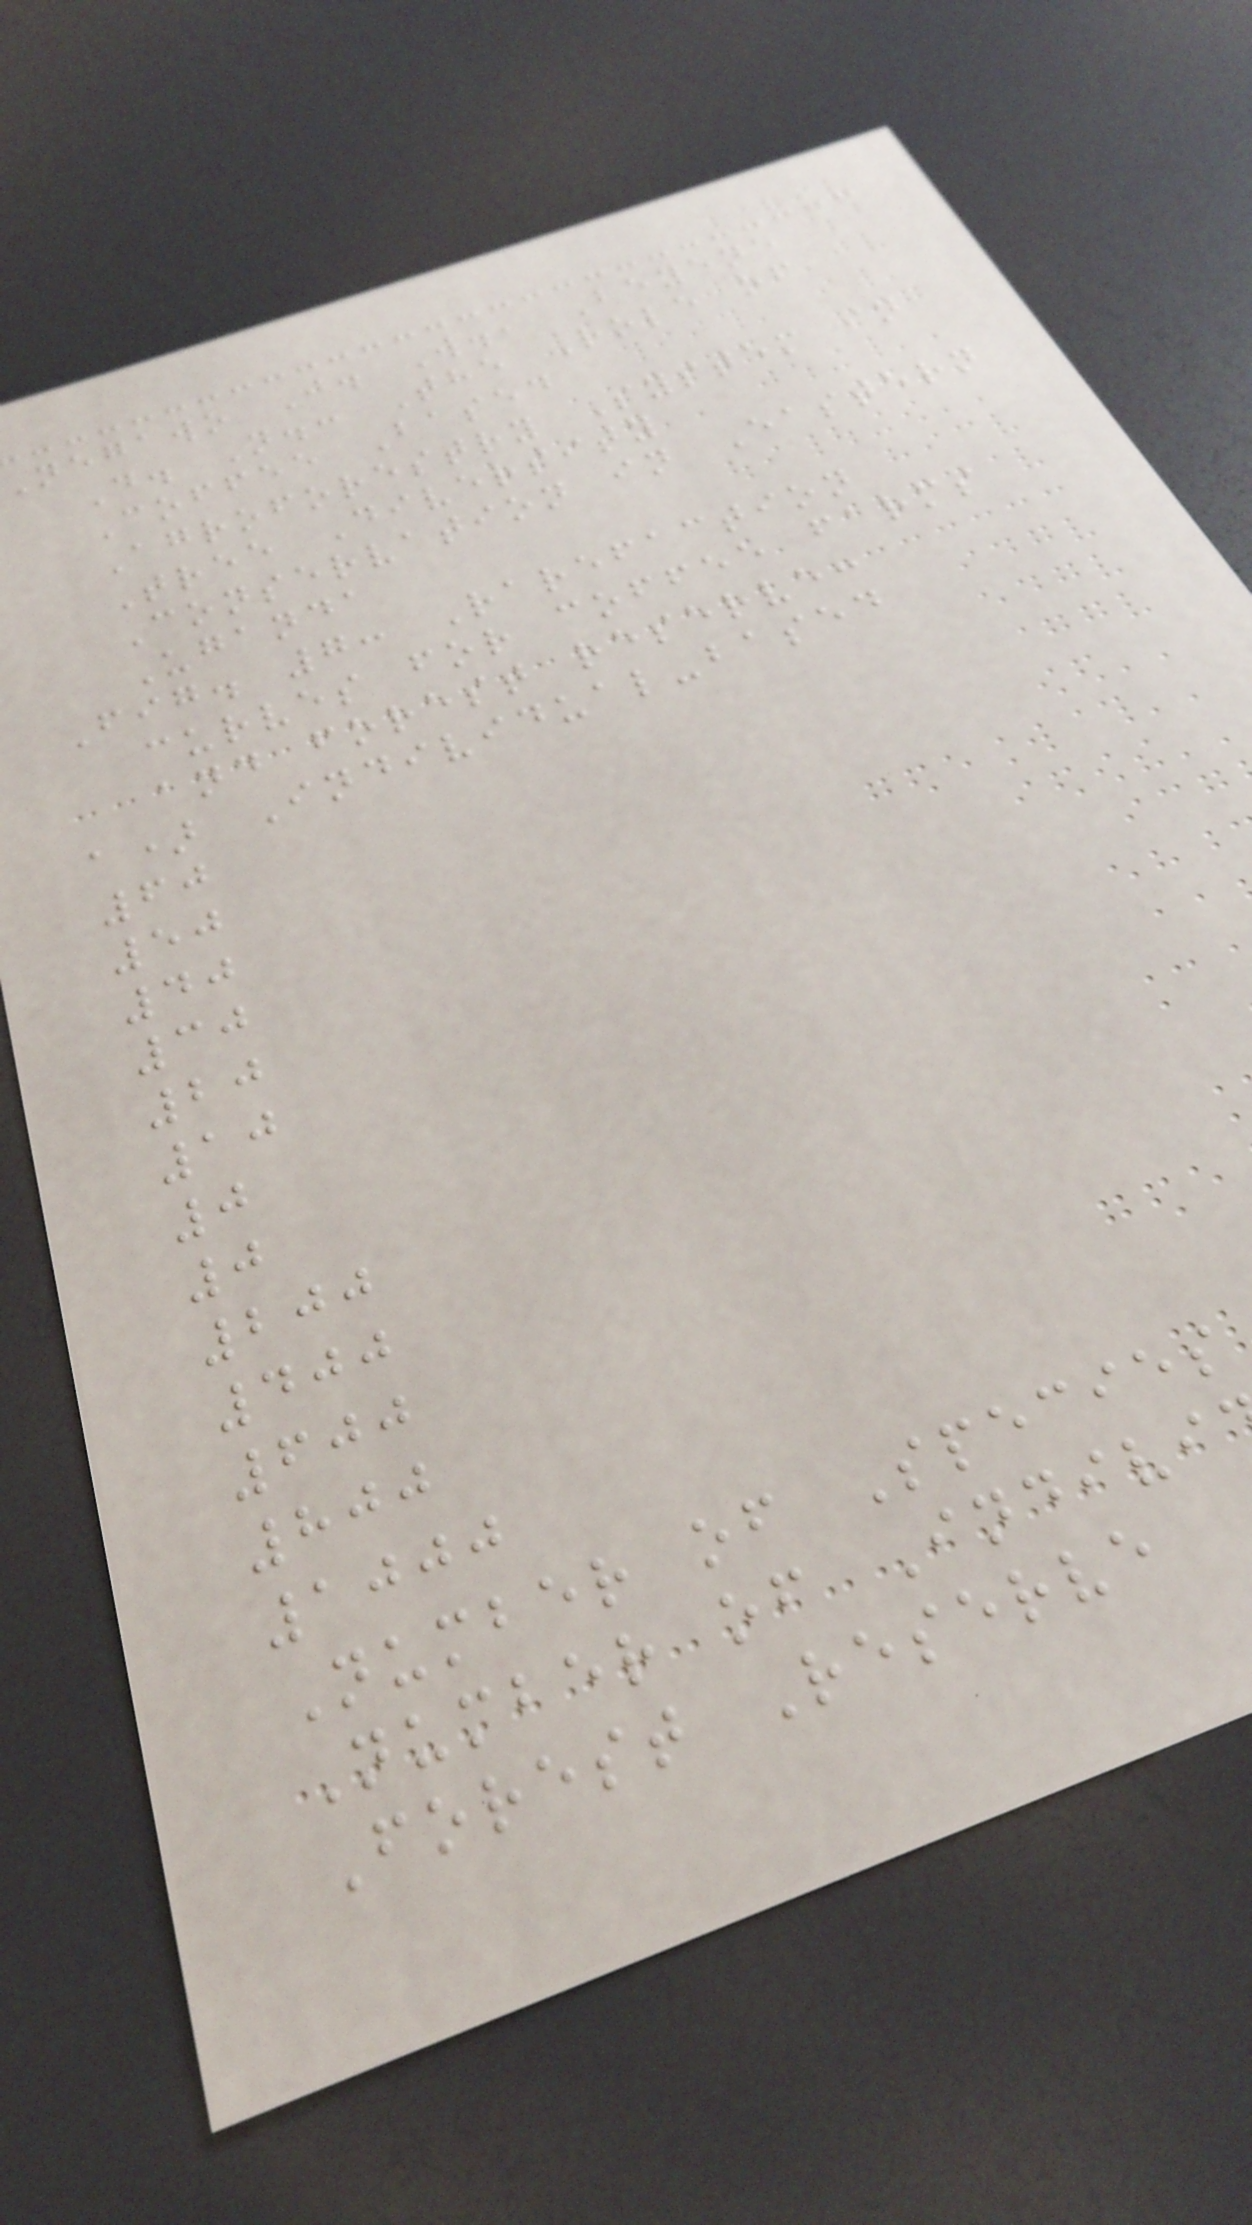Negawo J. W., Beyene
D. N.: The Role of
Coffee Based
Agroforestry System in
Tree Diversity
Conservation in Eastern
Uganda
Fig. 7: Rarefaction
curves for coffee farms
and forest reserve:
a) Individual-based
60
50
40
30
20
10
0
0
200
400
600
800
1000
Number of Species
Number of Indivi
Forest Reserve
